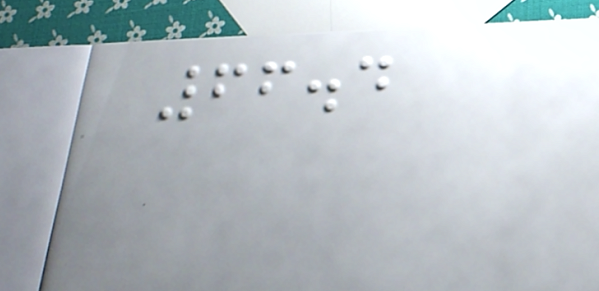66.4
